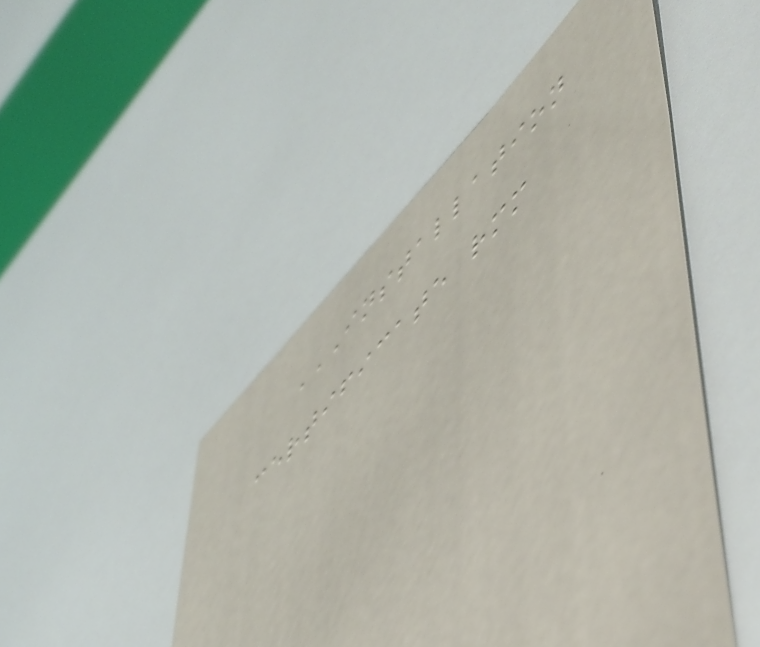INSTALLATION
CERTIFICATE RMM
